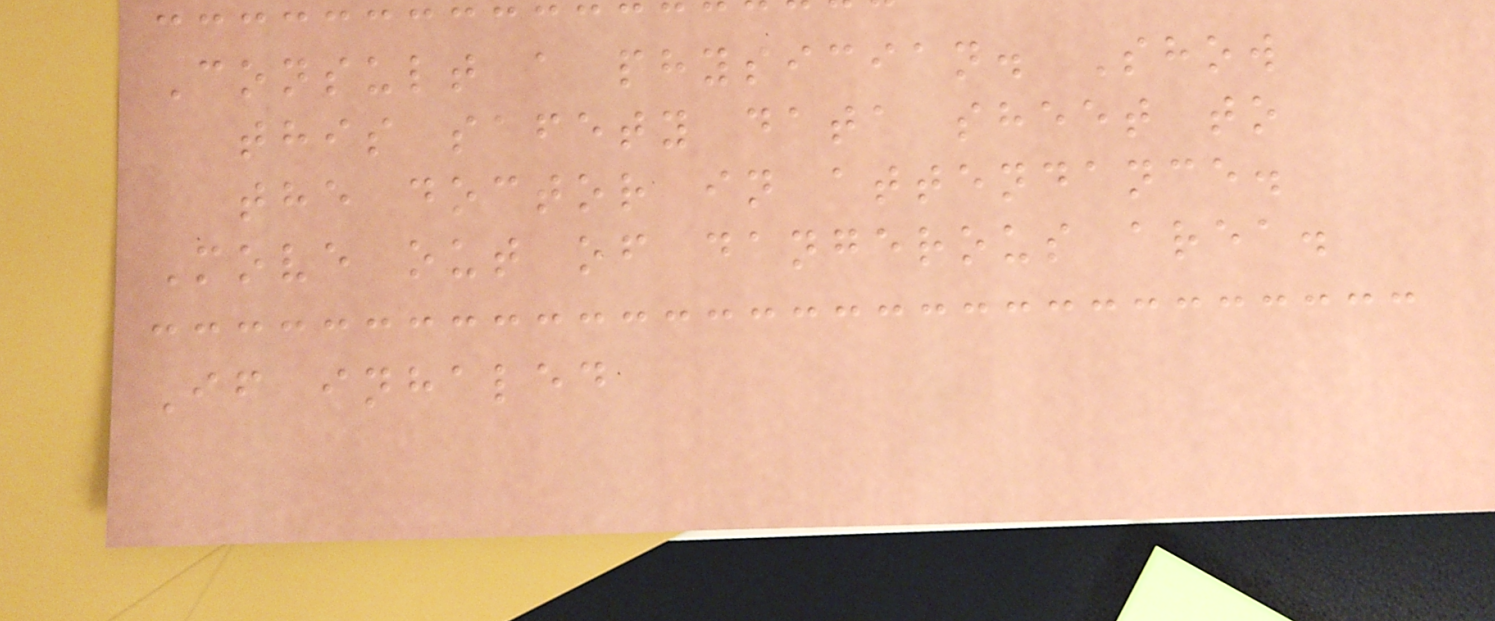Consult a physician. Show
this safety data sheet to
the doctor in attendance.
Move out of dangerous area.
If inhaled
